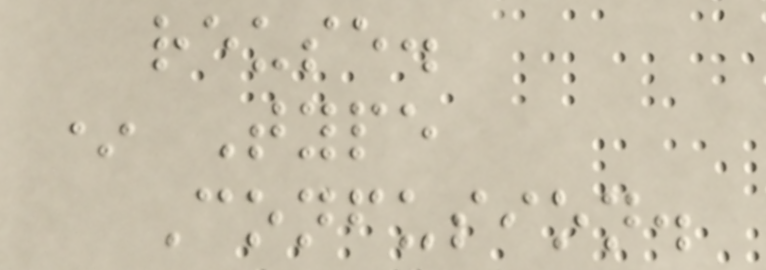reuse.
* Type
Confusion.
